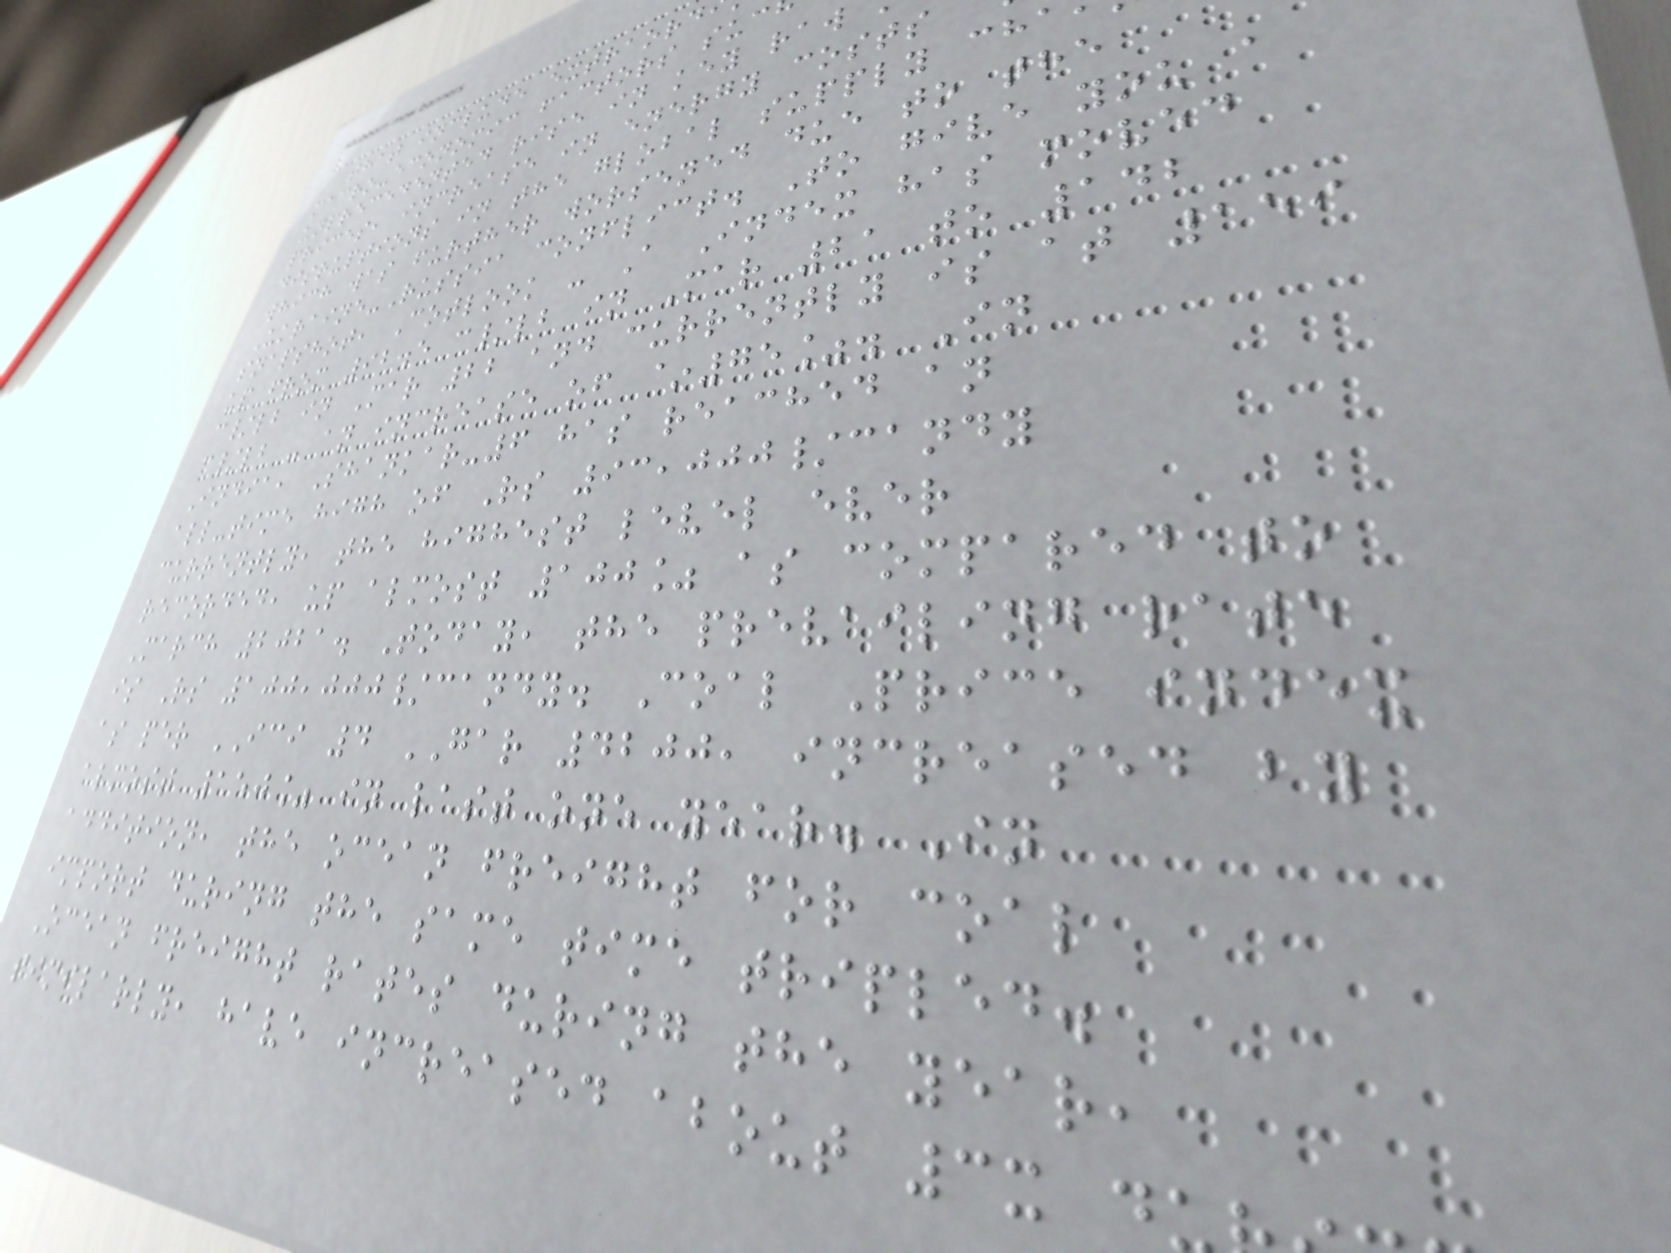that include extraord
macro-economic factors suc
unprecedented rise in key raw
prices, increase in energy costs
disruptions in the global supply cha
which was further worsened due to the
Ukraine-Russia conflict. To give you a
snapshot, Cotlook - A Index has moved
up from 92.5 c/lb in Mar 21 to 142
c/lb in Mar 22 and currently is at 159
c/lb - an increase of ~75%. In
India, Shankar-6 has reached an
all-time high of Rs 93,000/candy
currently, the highest level ever
recorded, up almost 100% as compared to
March 2021. Today, the prevailing rate
is Rs 100,000/candy. Coal Price index
as per ICI 4 GAR 4200, increased by
almost 150% in last one year. In
addition, the ocean freight for coal
import during the same time tripled.
Ocean freight rates during the year,
similarly, have increased about 3x d
